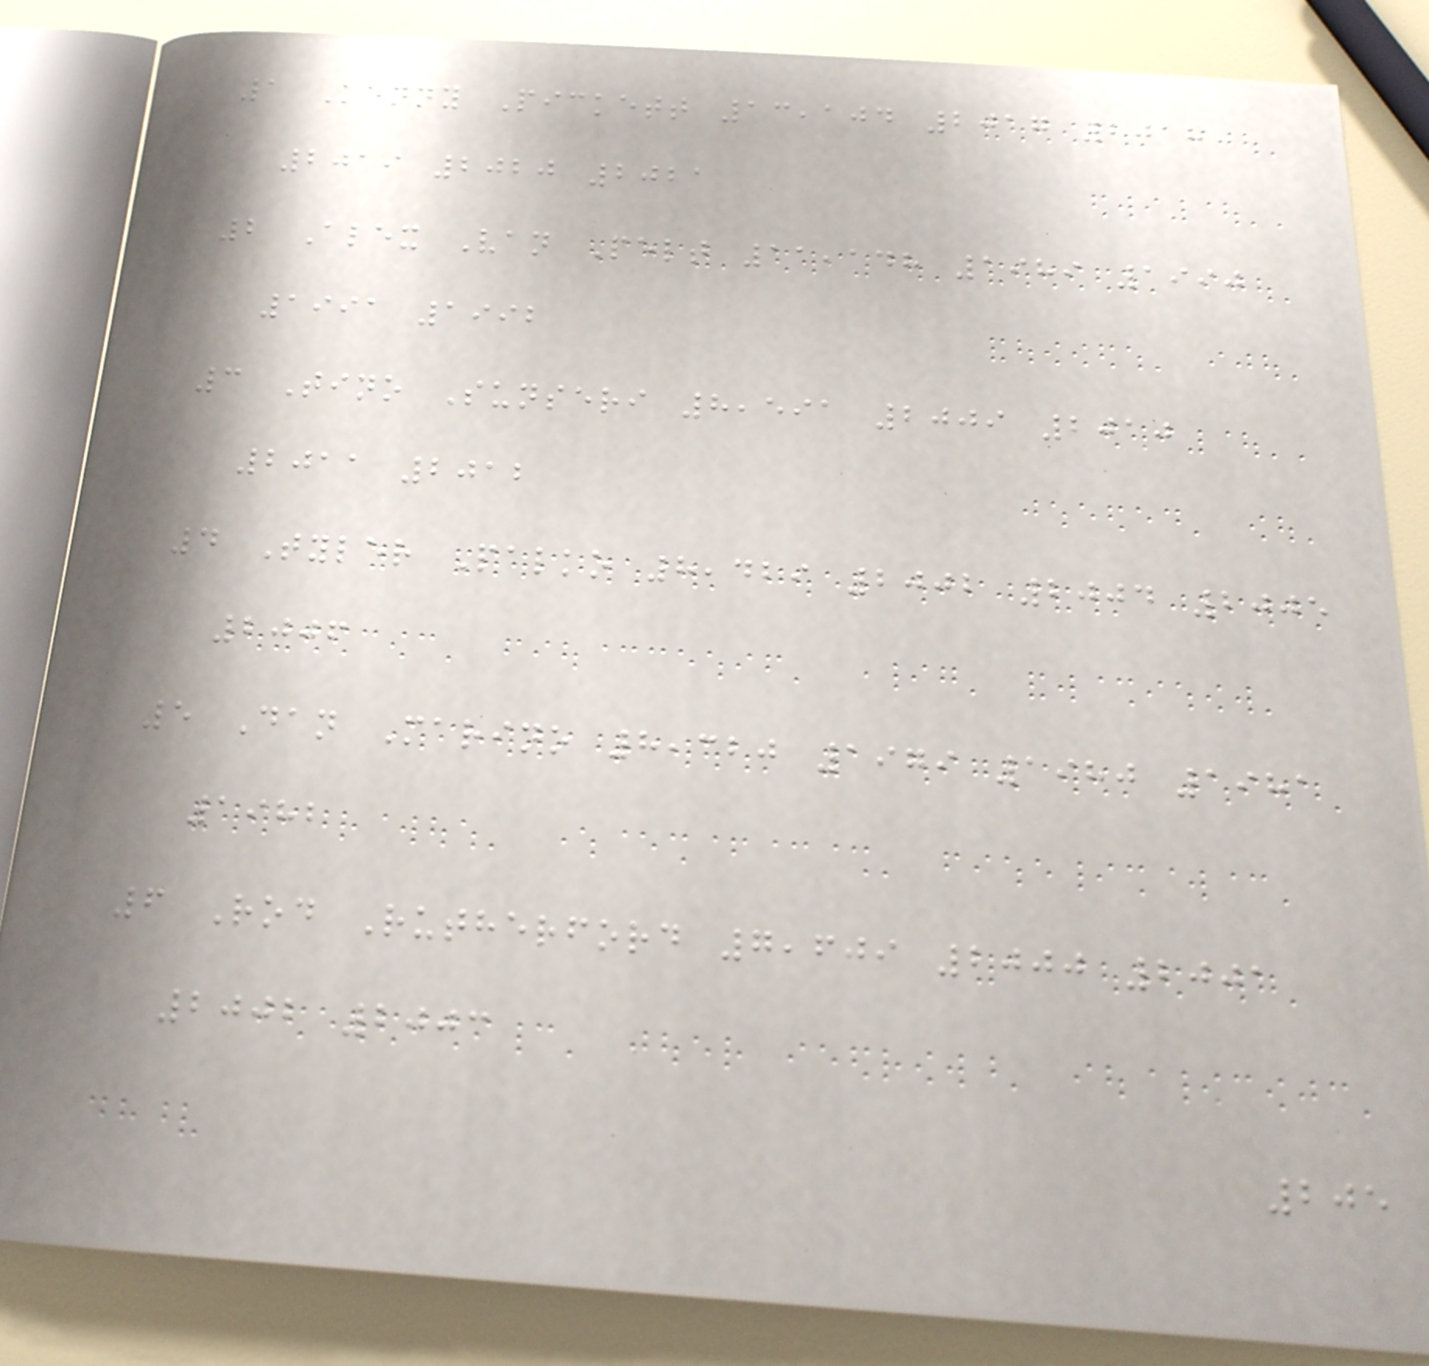1 Kenny Pickett 13,104 2017 2018
2019 2020 2021
2 Alex Van Pelt 11,148 1989 1990
1991 1992
3 Tino Sunseri 8,591 2009 2010
2011 2012
4 Tyler Palko 8,429 2002 2004 2005
2006
5 Dan Marino 8,320 1979 1980 1981
1982
6 Rod Rutherford 7,609 2000 2001
2002 2003
205
